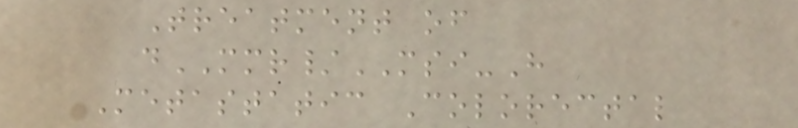Treatment of
dMMR/MSI-H
Metastatic Colorectal
